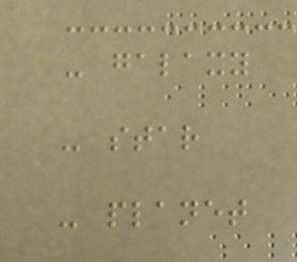- galaxy
- star
- planet
